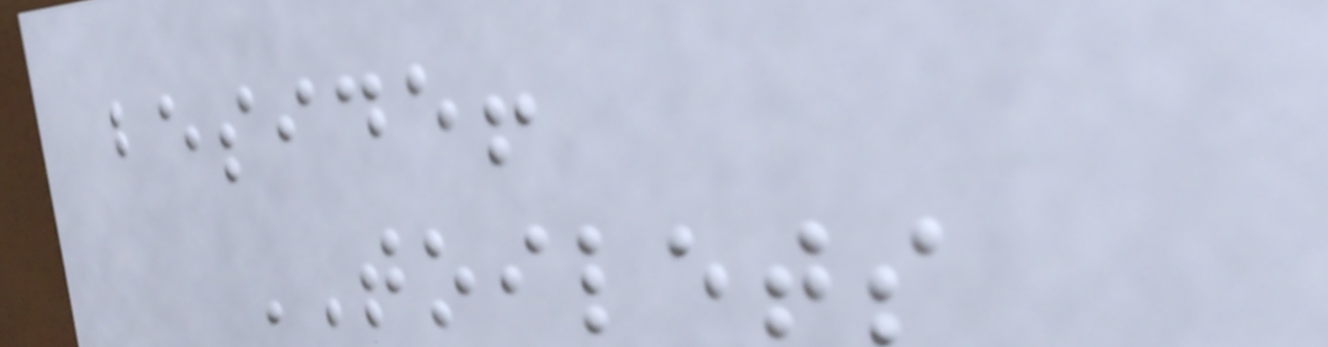beside!
TOILETS
